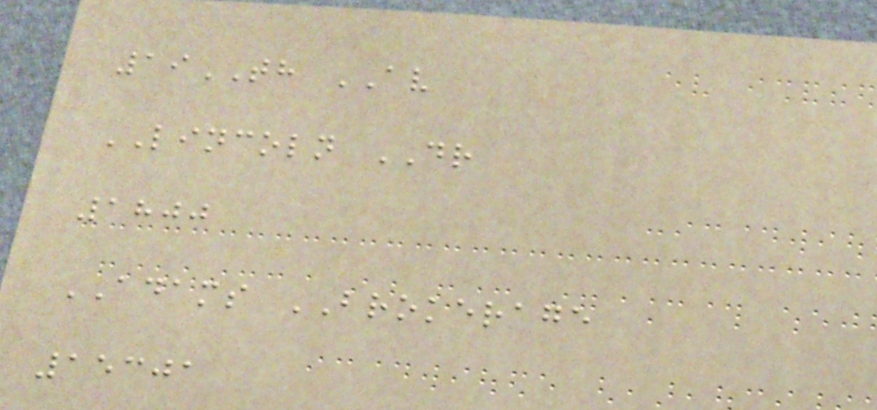19TH AV
LINCOLN DR
1800
ADAMS BROKERAGE
15301
